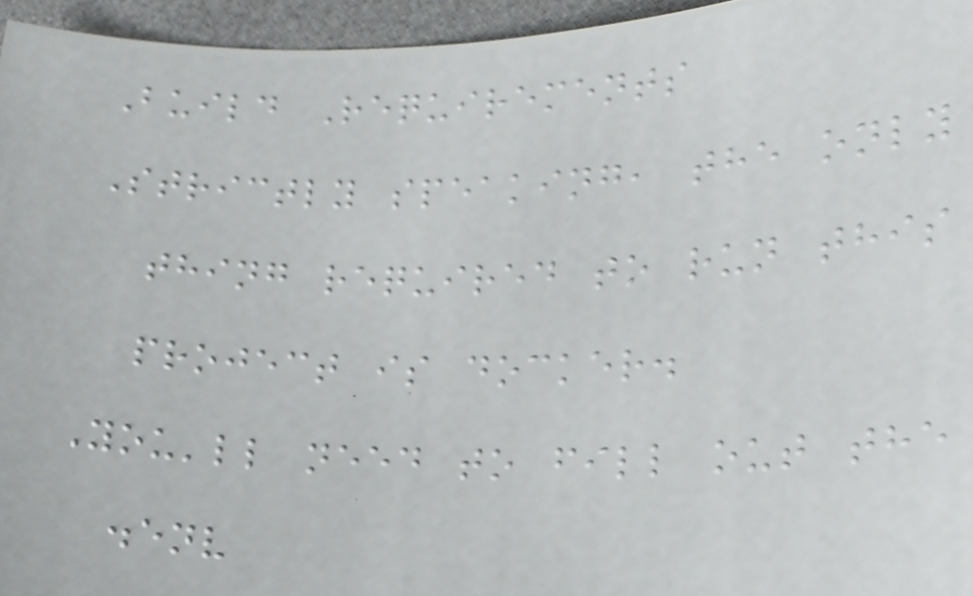Build Requirements
Strictly speaking, the only
thing required to run this
project is docker.
You'll need to fill out the
.env
